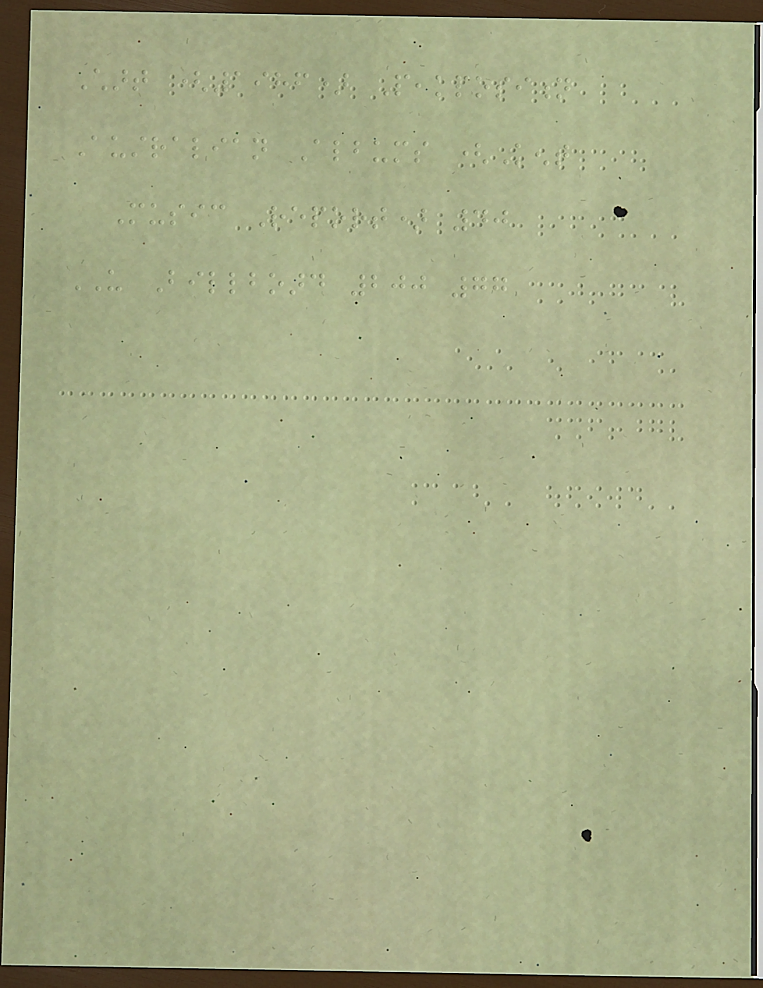Chart (1986) Peakposition
Australian Albums (Kent
Music Report) 40
US Billboard 200 77
